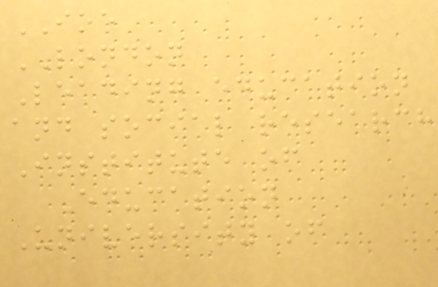IOE
LONDON
Leading education
and social research
Institute of
Education
University of
